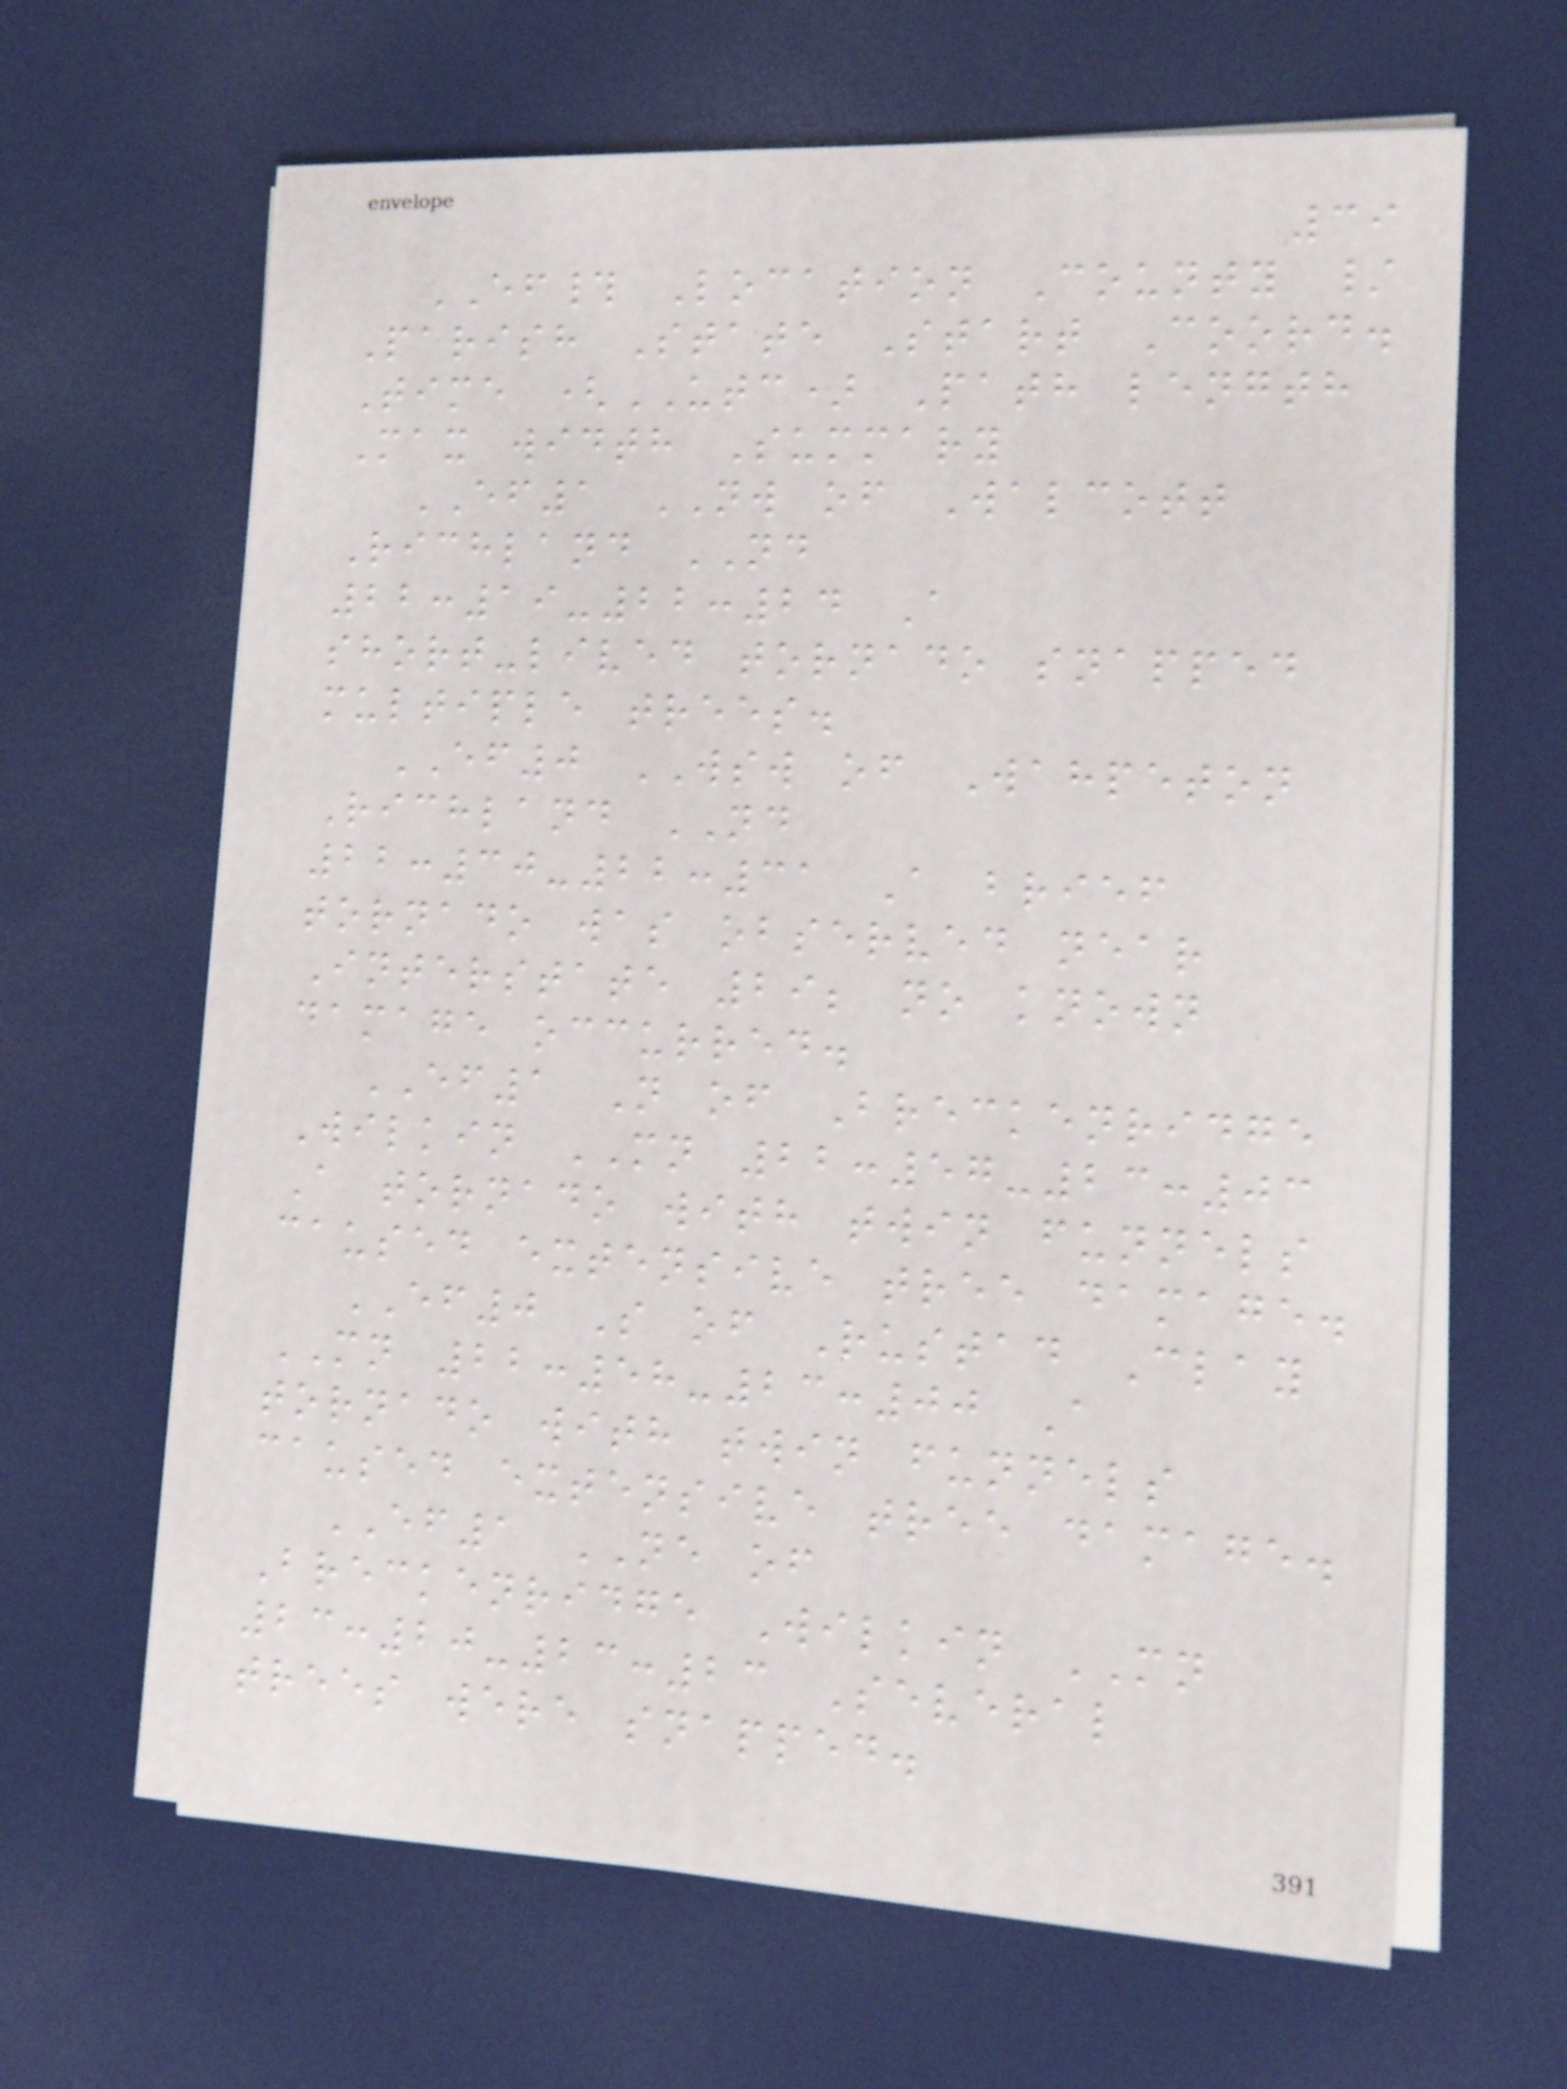39
EF# Location County /
Parish State Start Coord.
Time (UTC) Path length
Max width Summary
EF1 NW of Walcott
Richland ND
22:19-22:24 A
short-lived tornado snapped
multiple trees.
EF0 WSW of Wahpeton
Richland ND
22:30-22:31 A brief
tornado was observed near
Interstate 29; no known
damage occurred.
EF1 N of Breckenridge
Wilkin MN 22:57-23:03
A tornado with twin funnels
caused extensive tree damage.
EF0 S of Rustad Clay
MN 22:58-23:00 A
tornado with twin funnels
caused extensive tree damage.
EF1 NE of
Breckenridge Wilkin MN
23:20-23:23 Several
trees were snapped.
